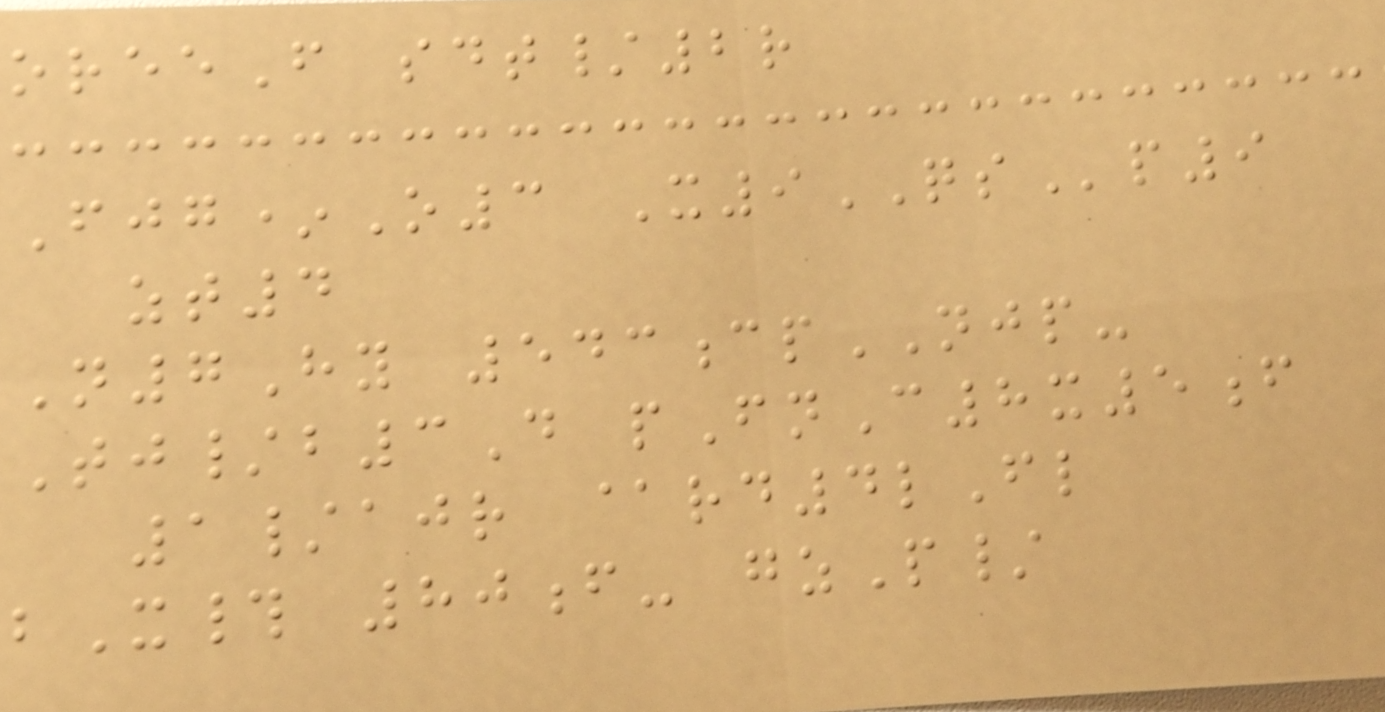oreeF sdt/2r
Fjg*O3 X9QSp9
zt4
N7Hy 543cpNJP-
Tj/b3D pFnC8x5f
1/ajr @rd4lFl
bX# 80f- gzP/
